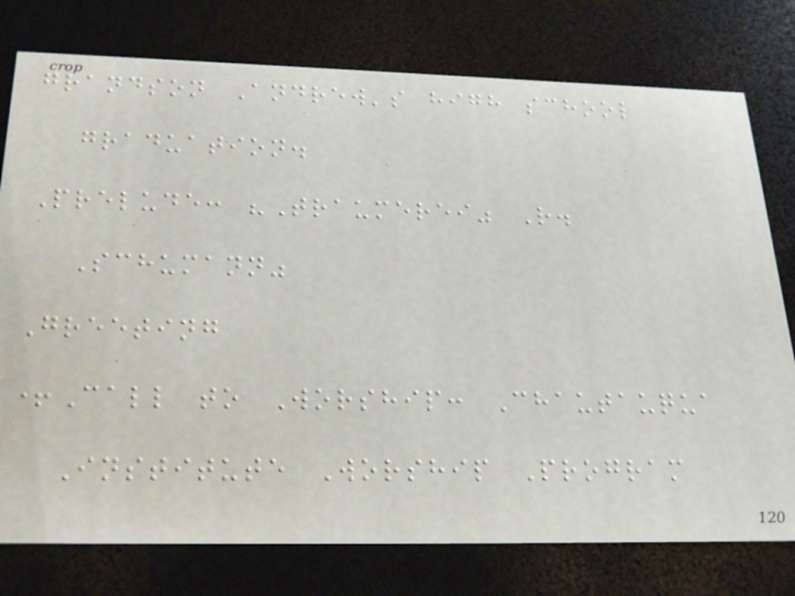grandson Andrew's high school
graduation.
Prelude: "Traumerei" R.
Schumann"
Greeting
+Call to Worship: Chautauqua
Institute Worship Program
